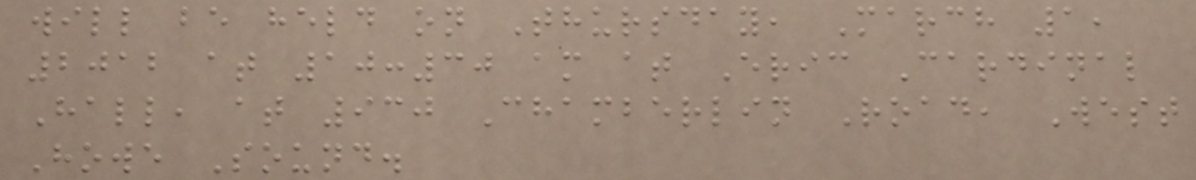will be held on Thursday, March 1,
2012 at 10:30 am at Eric Cardinal
Hall, at 930 Chamberlin Road, West
Howe Sound.
